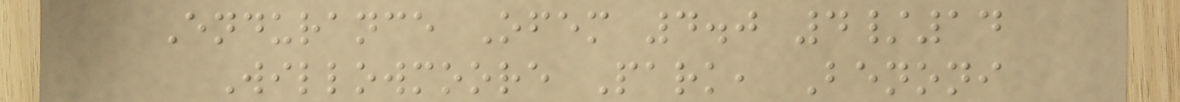Endurance Ofem 4.0 4/14
Willowmoore Park, Benoni
